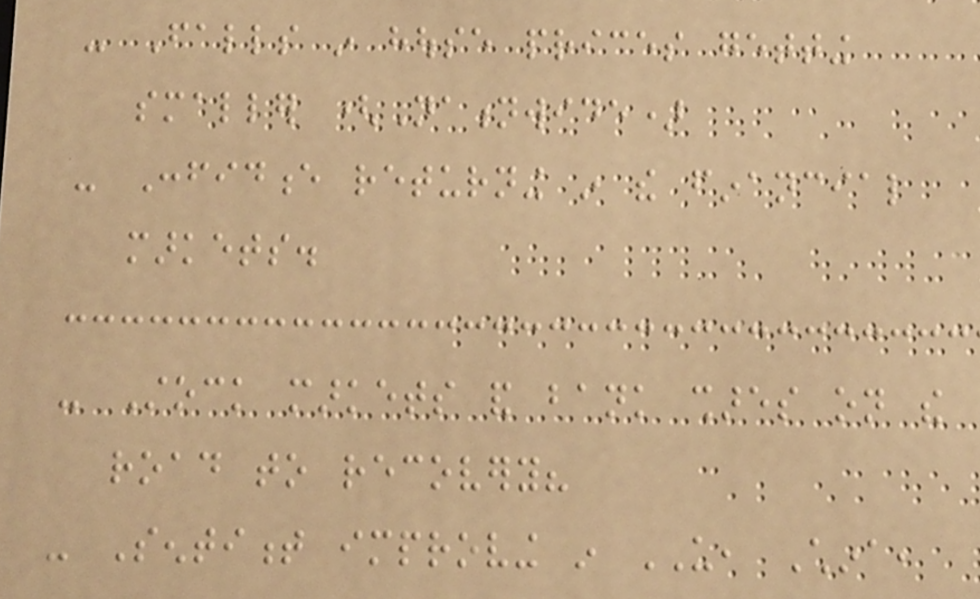- Falls in house prices getting
smaller (Nationwide)
- Confidence returning in the financial
markets.
- Stock markets and bank shares on the
road to recovery?
- Sentiment improving in US, China,
